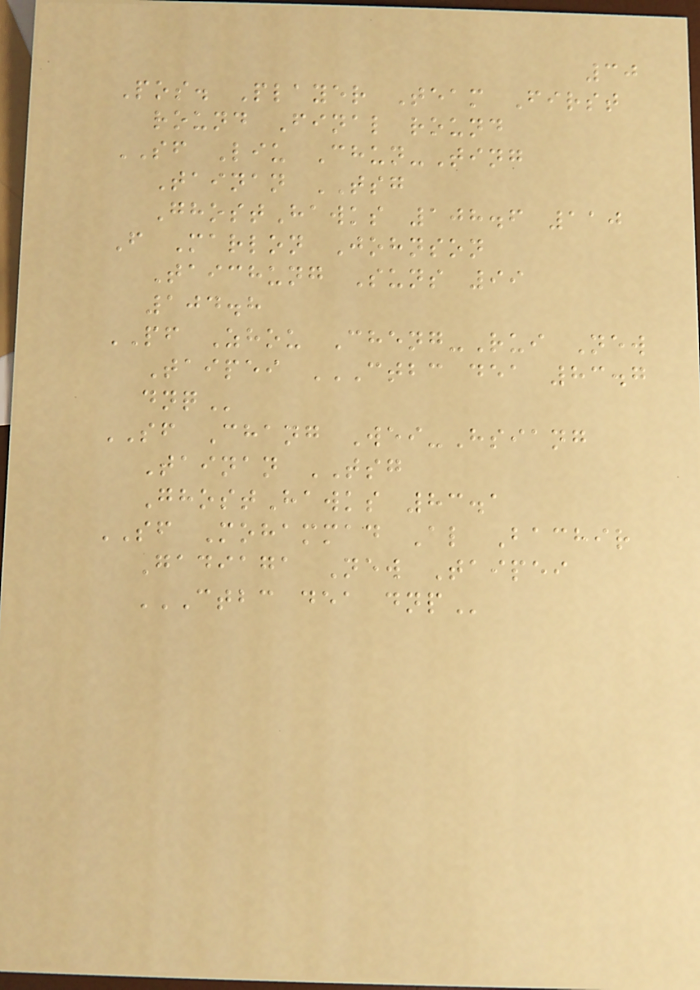30
Pos. Player Team First
round Final round
SF Liu Chun-Ting
Tainan TSG
GhostHawks 108.6 110
F Marlon Johnson
Taichung Suns 99
104.8
PF Zhou Cheng-Rui New
Taipei CTBC DEA 83.7
DNQ
SF Chang Wei-Hsiang
Tainan TSG
GhostHawks 83.1
SF Mohammad Al Bachir
Gadiaga New Taipei
CTBC DEA DNP
